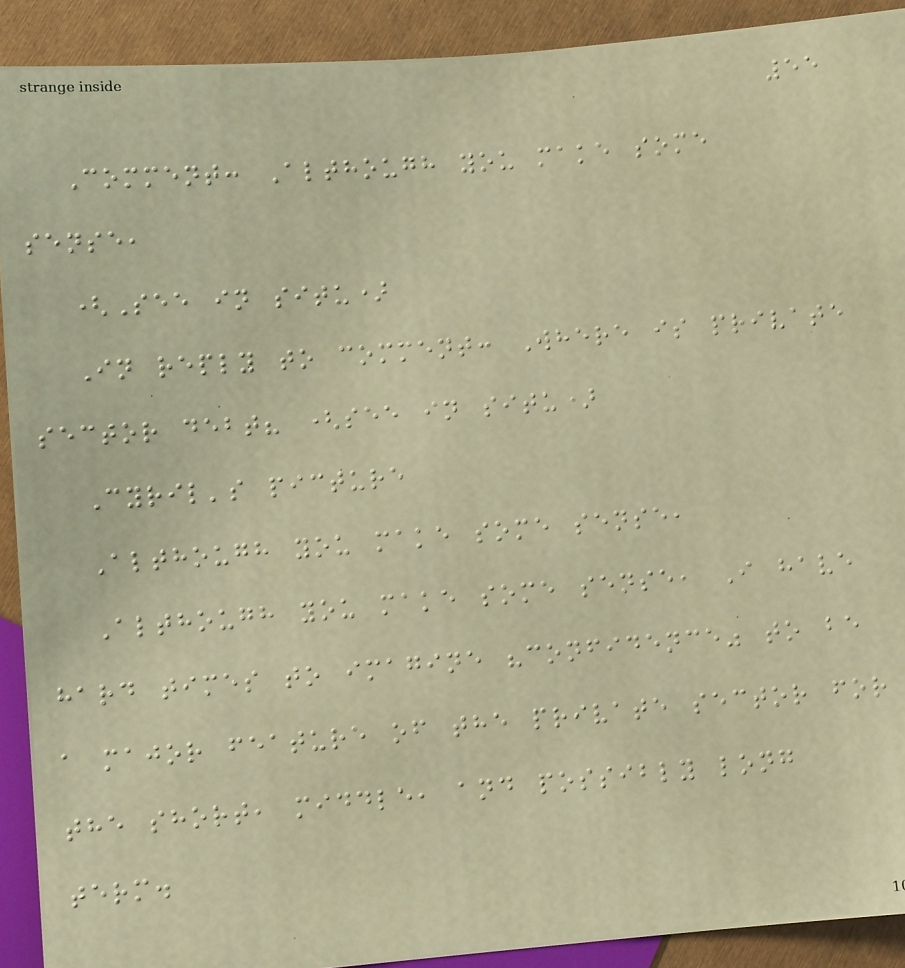55
Comment: Although you make some
sense,
(See in situ)
In reply to comment: Where is private
sector debt? (see in situ)
Cyril's picture
Although you make some sense,
Although you make some sense, I have
hard times to imagine "confidence" to be
a major feature of the private sector for
the short, middle, and possibly long
term.
